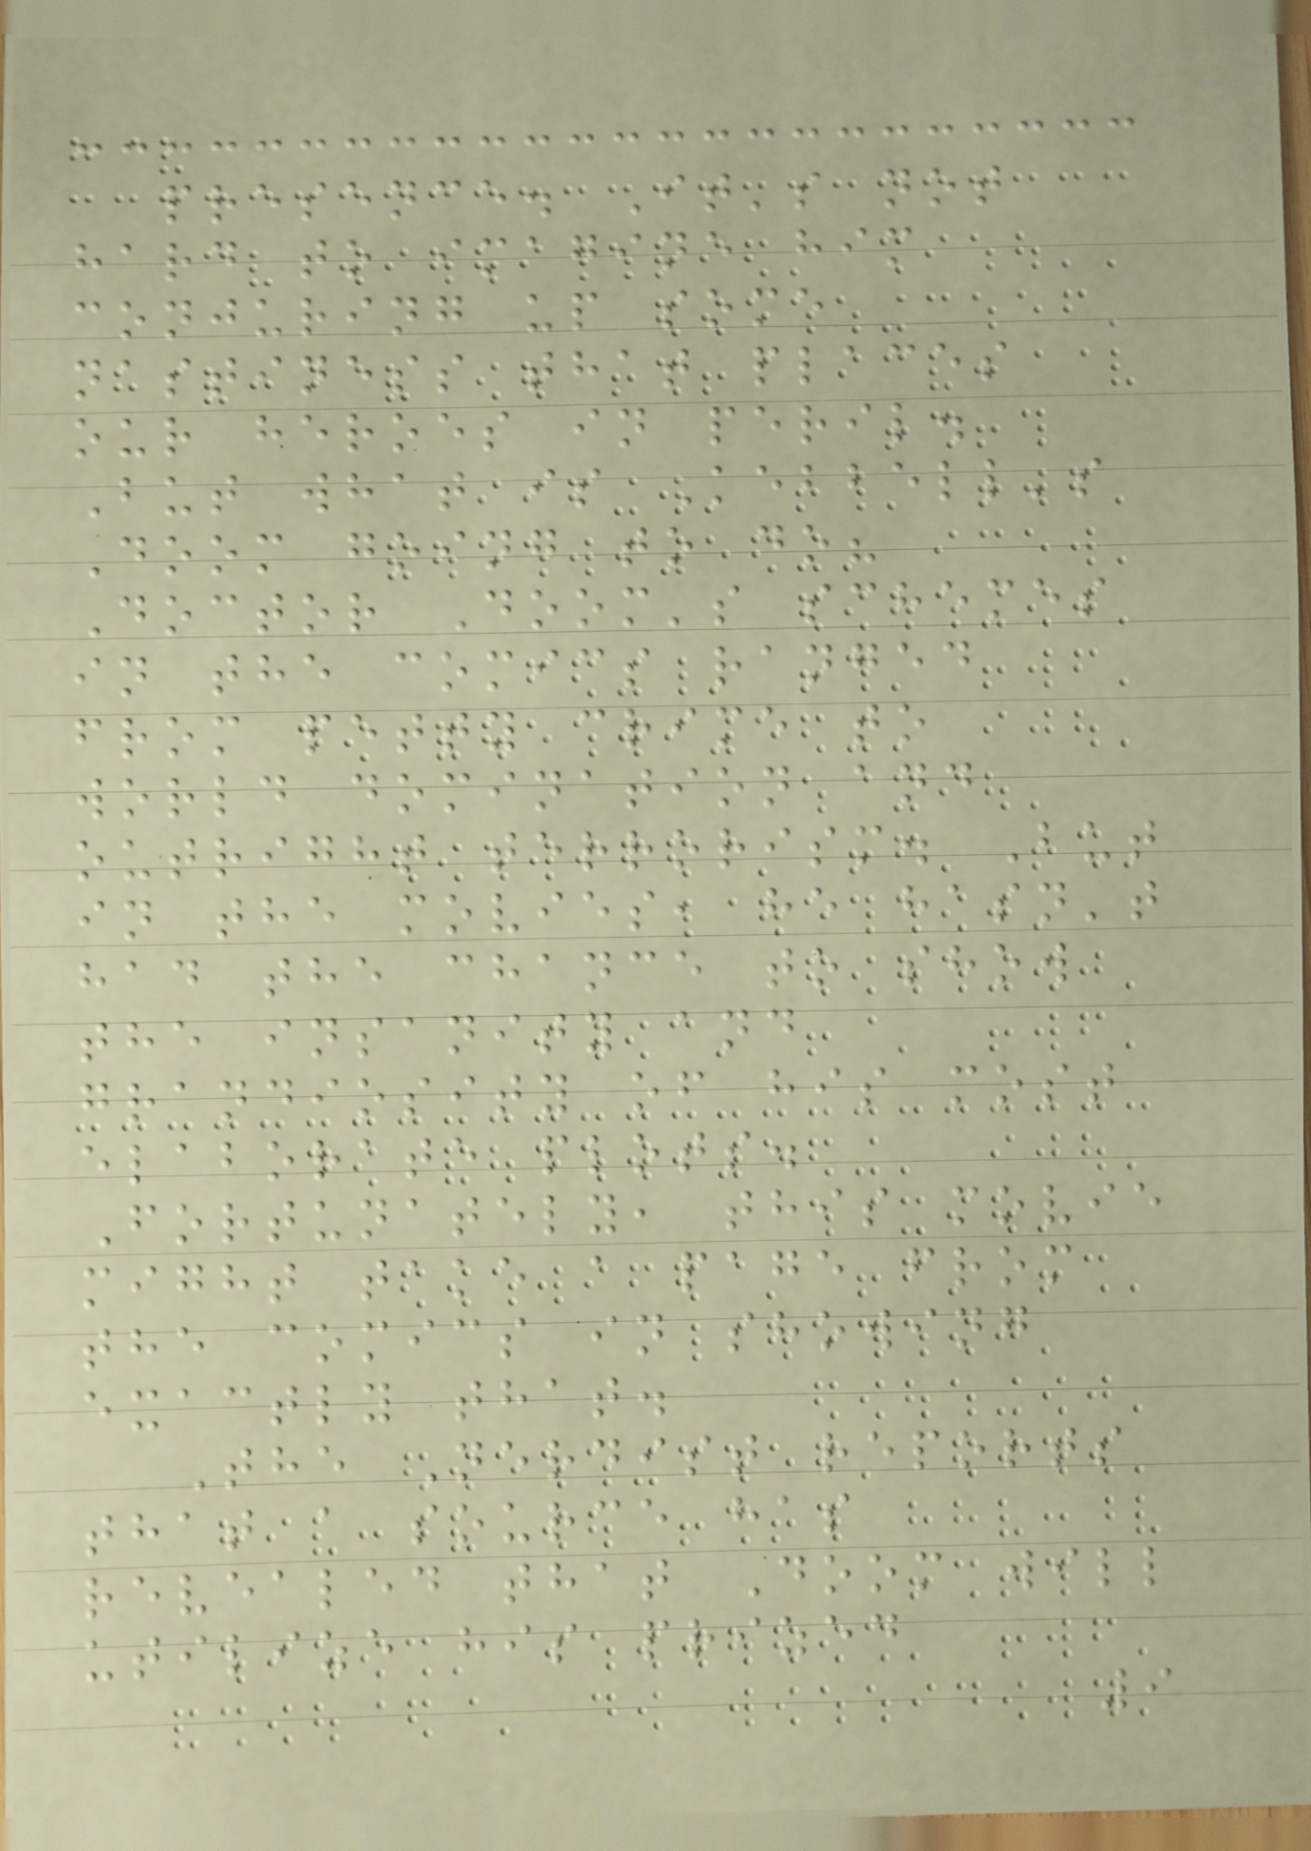presence. It's not
hard to imagine him
conjuring up some
nastiness that places
our heroes in peril.
But what is Kebbell's
Doom going to do?
Doctor Doom's schemes
in the comics ranged
from petty crime to
world domination and
outright terrorism. But
in the movies, he hasn't
had the chance to show
the insanity and
grandiosity of his most
elaborate plots.
Fortunately, this movie
might take a page from
the comics in showing
exactly that.
The Nerdist reports
that a source has
revealed that Doom will
utilize his prized
9
